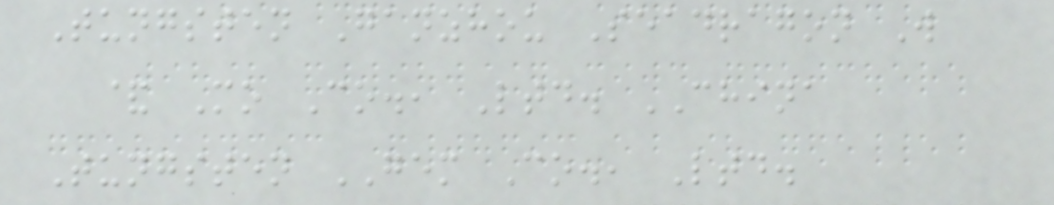Tungsten Ganzhou Seadragon W
& Mo Co., Ltd. CHINA
Tungsten GEM Co., Ltd.
